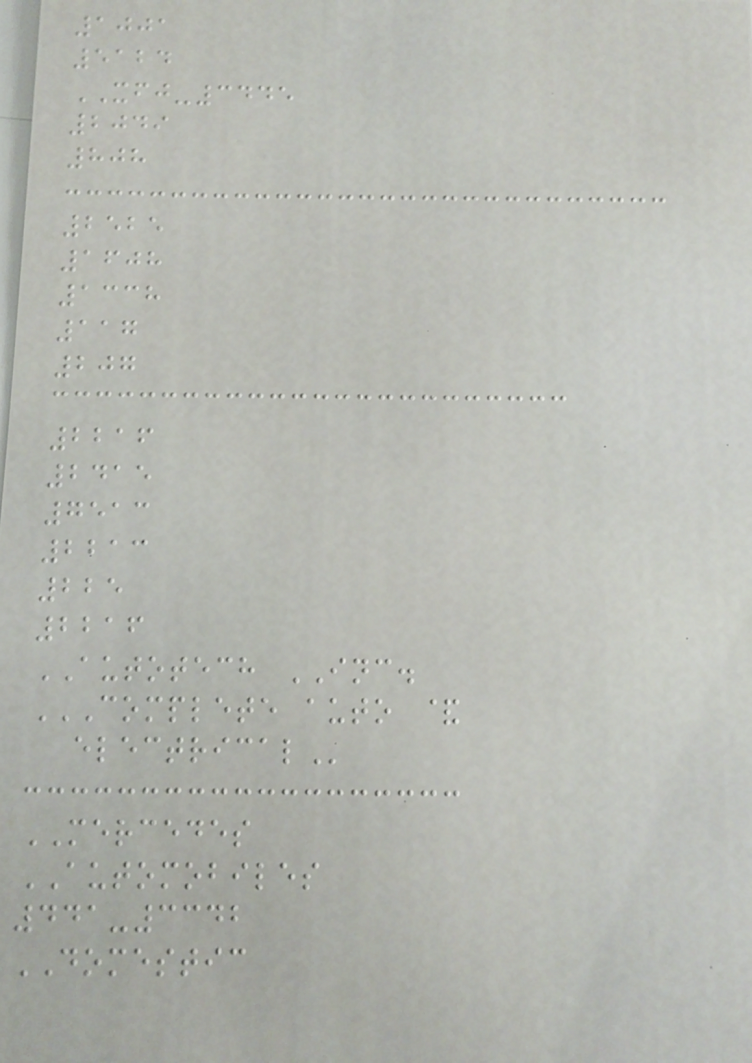1001
5124
XFJ-3445
2049
808
2525
1608
1338
117
207
2216
2415
7513
2213
225
2216
AUTOTECH INC.
COMPLETE AUTO &
ELECTRICAL
MERCEDES
AUTOMOBILES
441-3342
DOMESTIC
